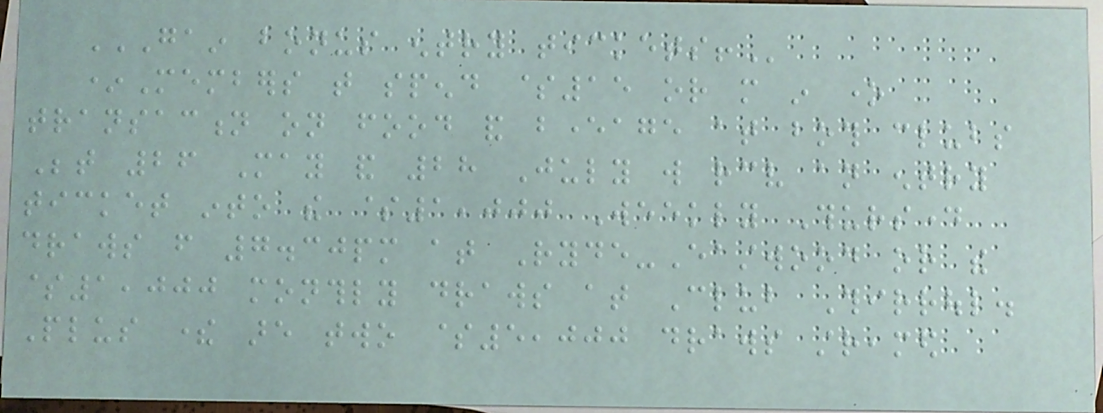GAIN BONUS ENTRY TICKETS!
*Members that spend $15 or more in one
transaction on food and beverage at both clubs
Between 26 May and 28 July will receive an entry
ticket into the $1,000 Weekly Thursday
draws from 7.30pm at Ryde-Eastwood or the
$1,000 monthly draws at Club Thirroul.
Plus there are two $5,000 draws streamed
